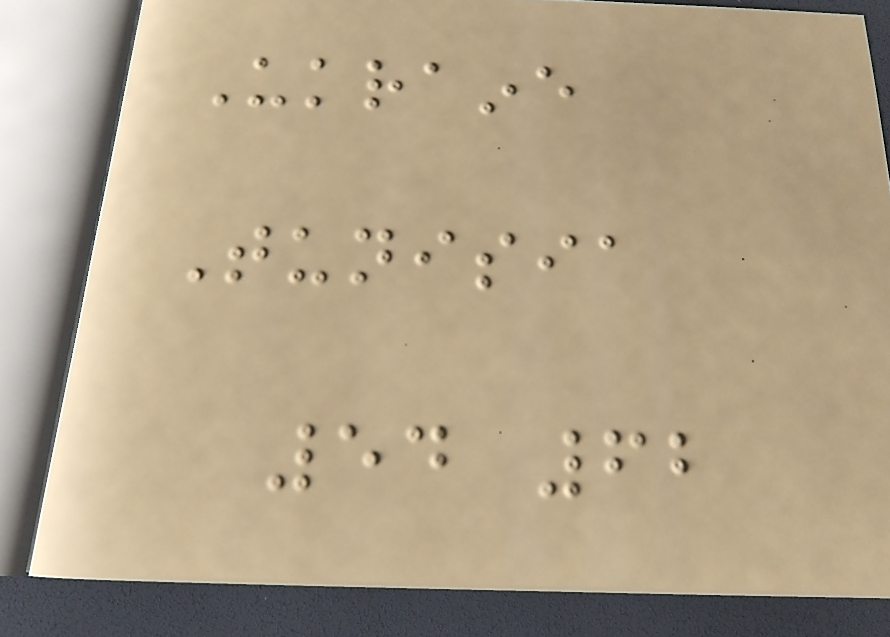Ukraine
Tunisia
54 62
